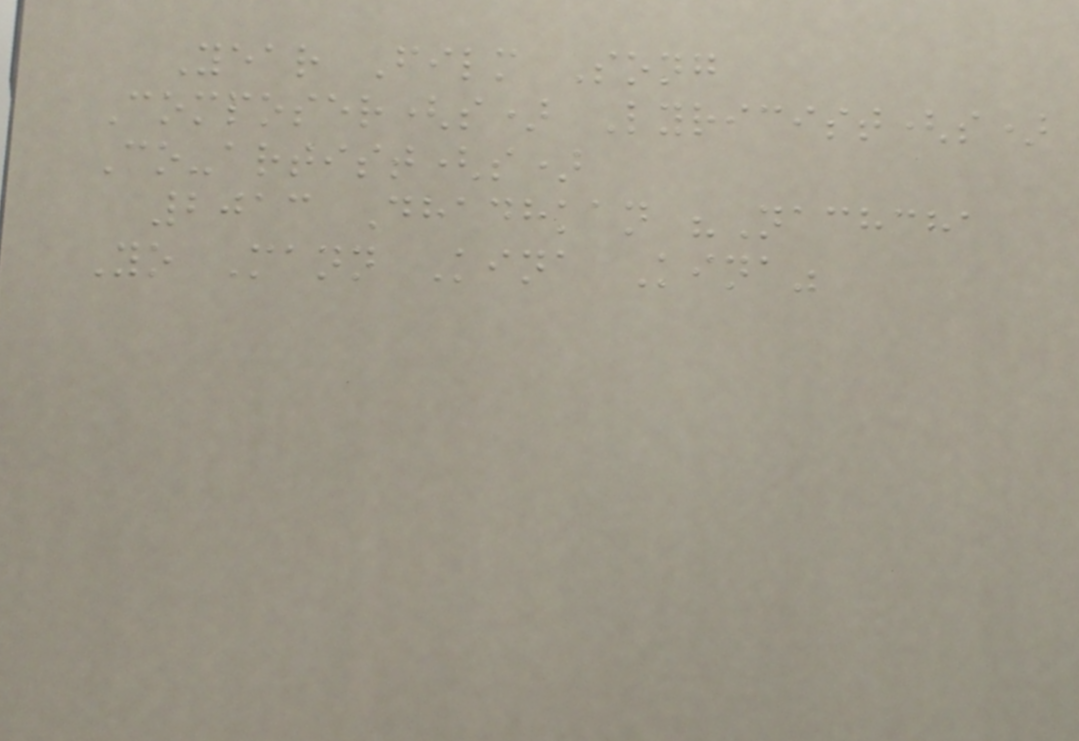Year Film Song
Composer(s) Lyricist(s)
Co-artist(s)
2013 Dhadhkan "Nachcha
Yo Mann Kina Kina"
